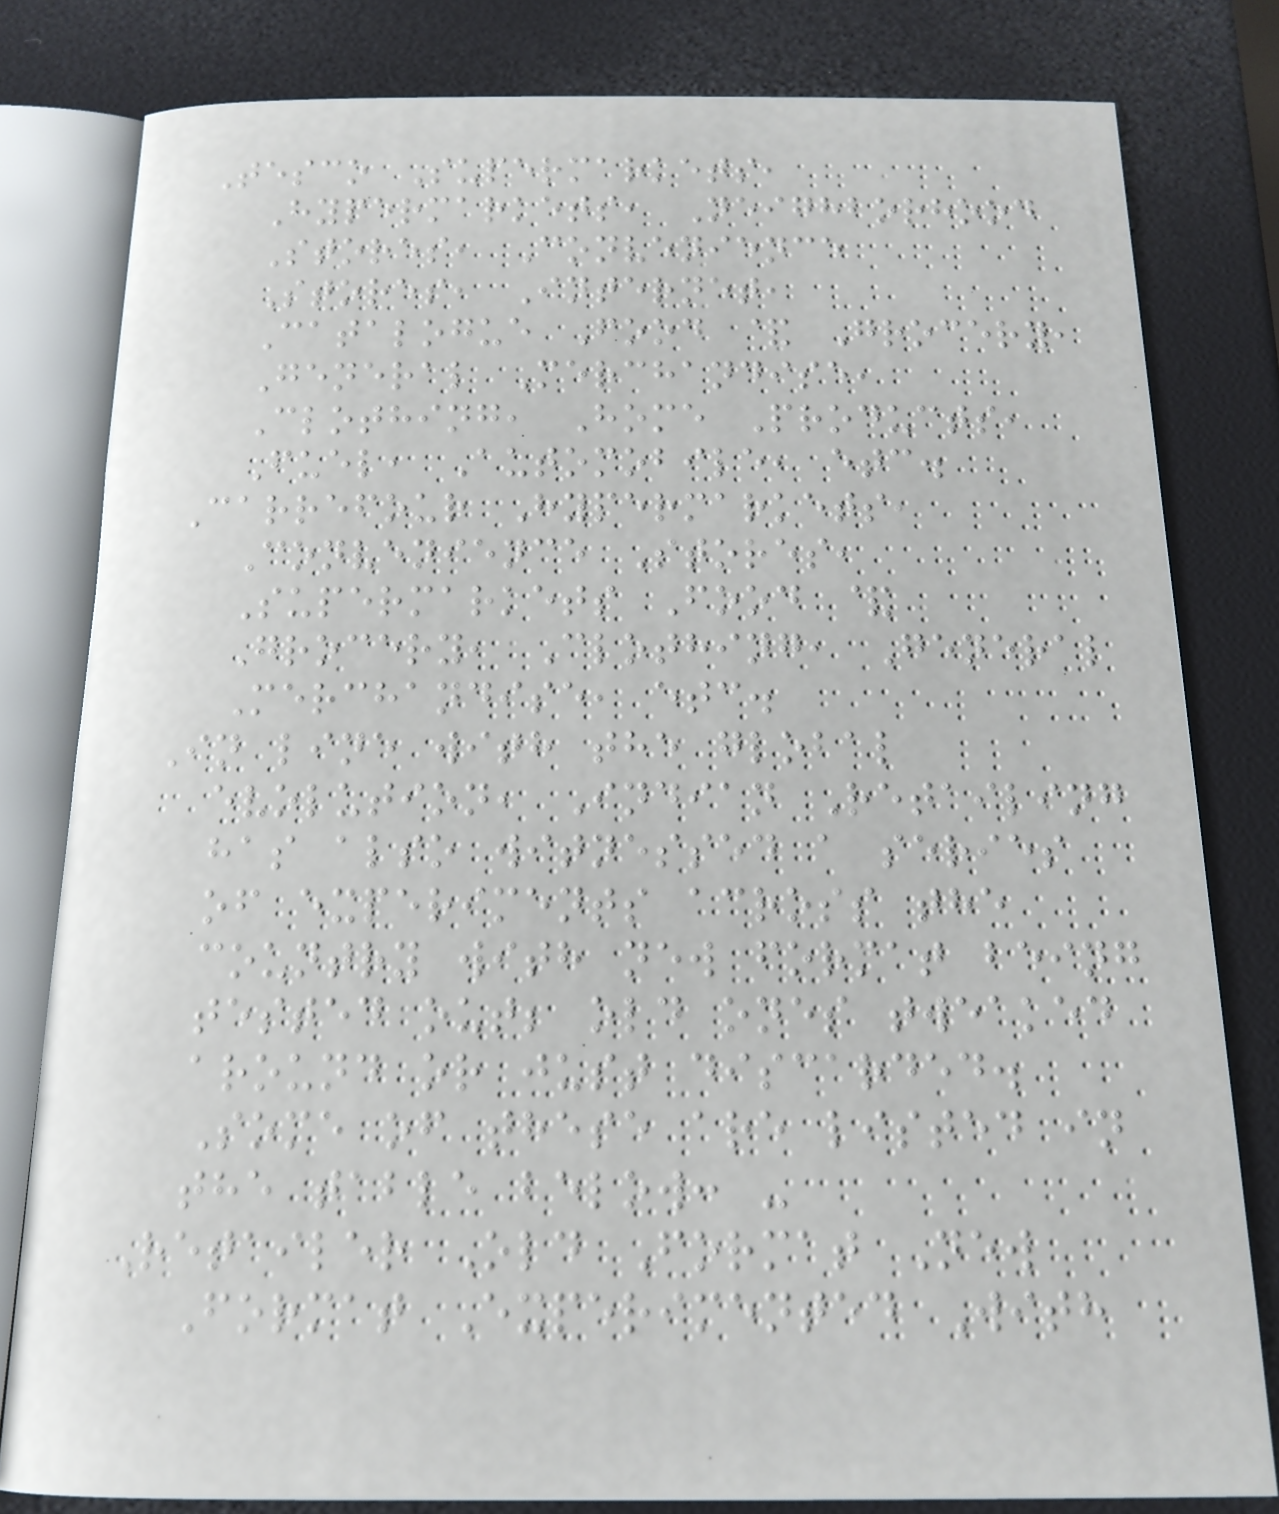Tesco Supermarkets,
Hypermarkets, Neighborhood
Stores, Convenience
Stores, Internet,
Catalogue Food & Grocery,
General Merchandise,
Clothing, Home Products,
Fuel, Automobile, etc.
Carrefour Hypermarkets,
Convenience Stores,
Supermarkets Food &
Grocery, Clothing, General
Merchandise, etc.
In line with the global
evolution, Indian Retailing
has also witnessed a series
of experiments across the
country with new format being
tested out; old ones tweaked
around or just discarded.
Some of these are listed in
the table below: -
Retailer Old Format New
Format Experimented With
